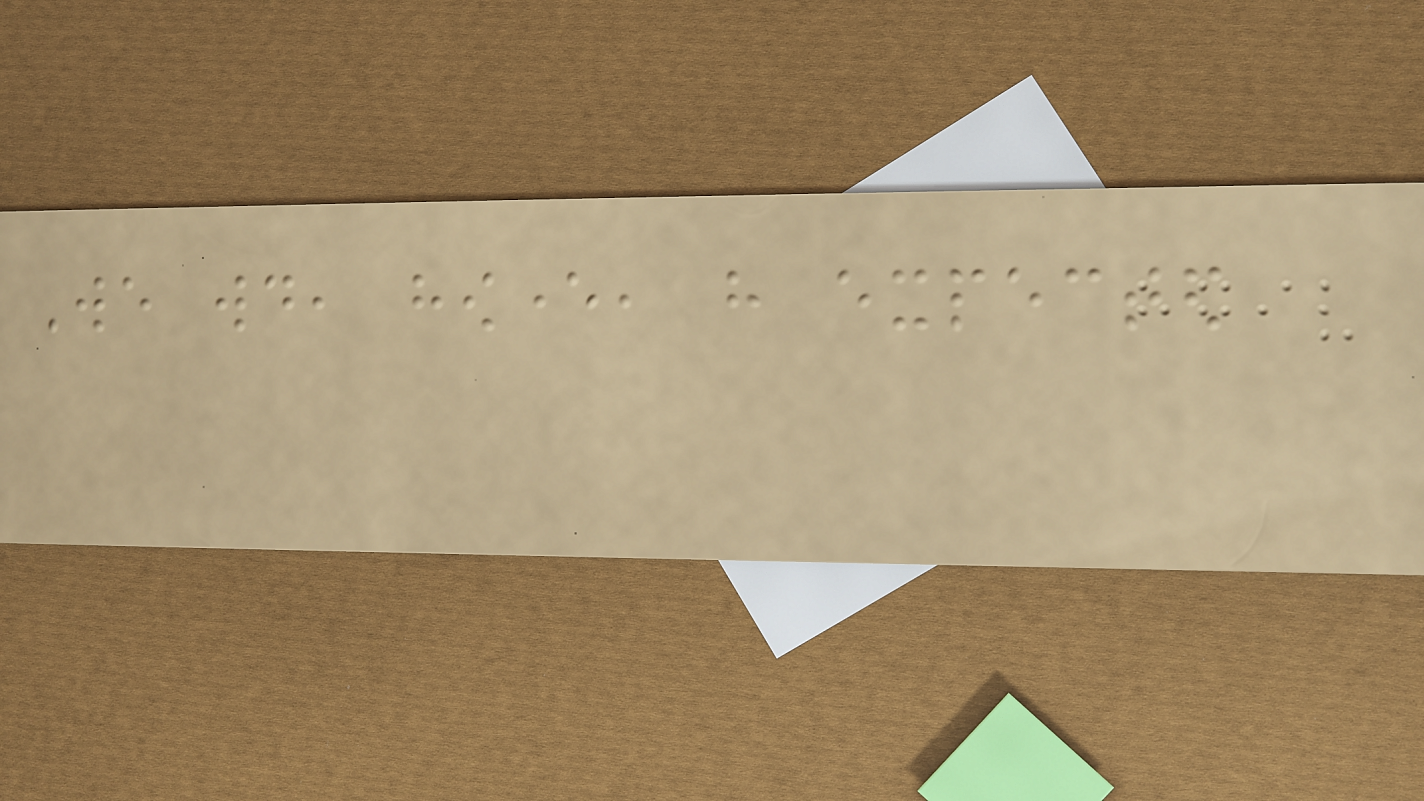We would, however, have expected
